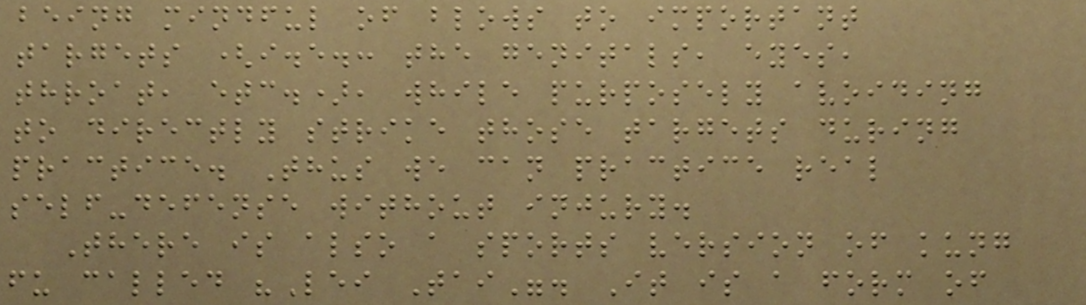being mindful of blows to important
targets (i.e.: the genitals, eyes,
throat, etc.), while purposely avoiding
to directly strike those targets during
practice. Thus we can practice real
self-defense without injury.
There is also a sports version of kung
fu called "Lei Tai". It is a form of
